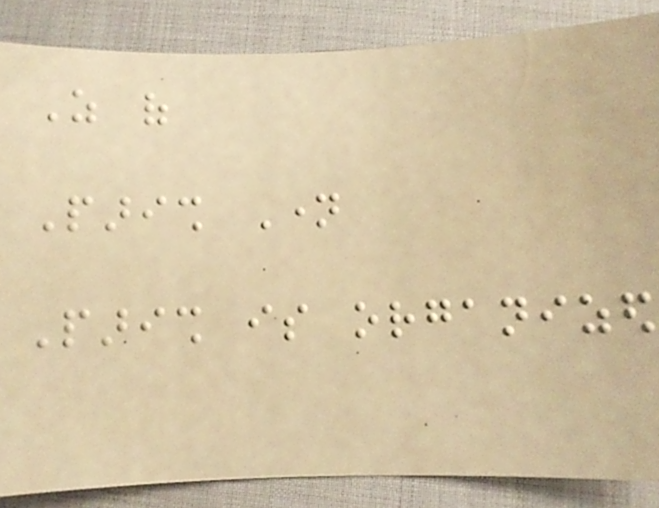As of
Parish Name
Parish is organized
